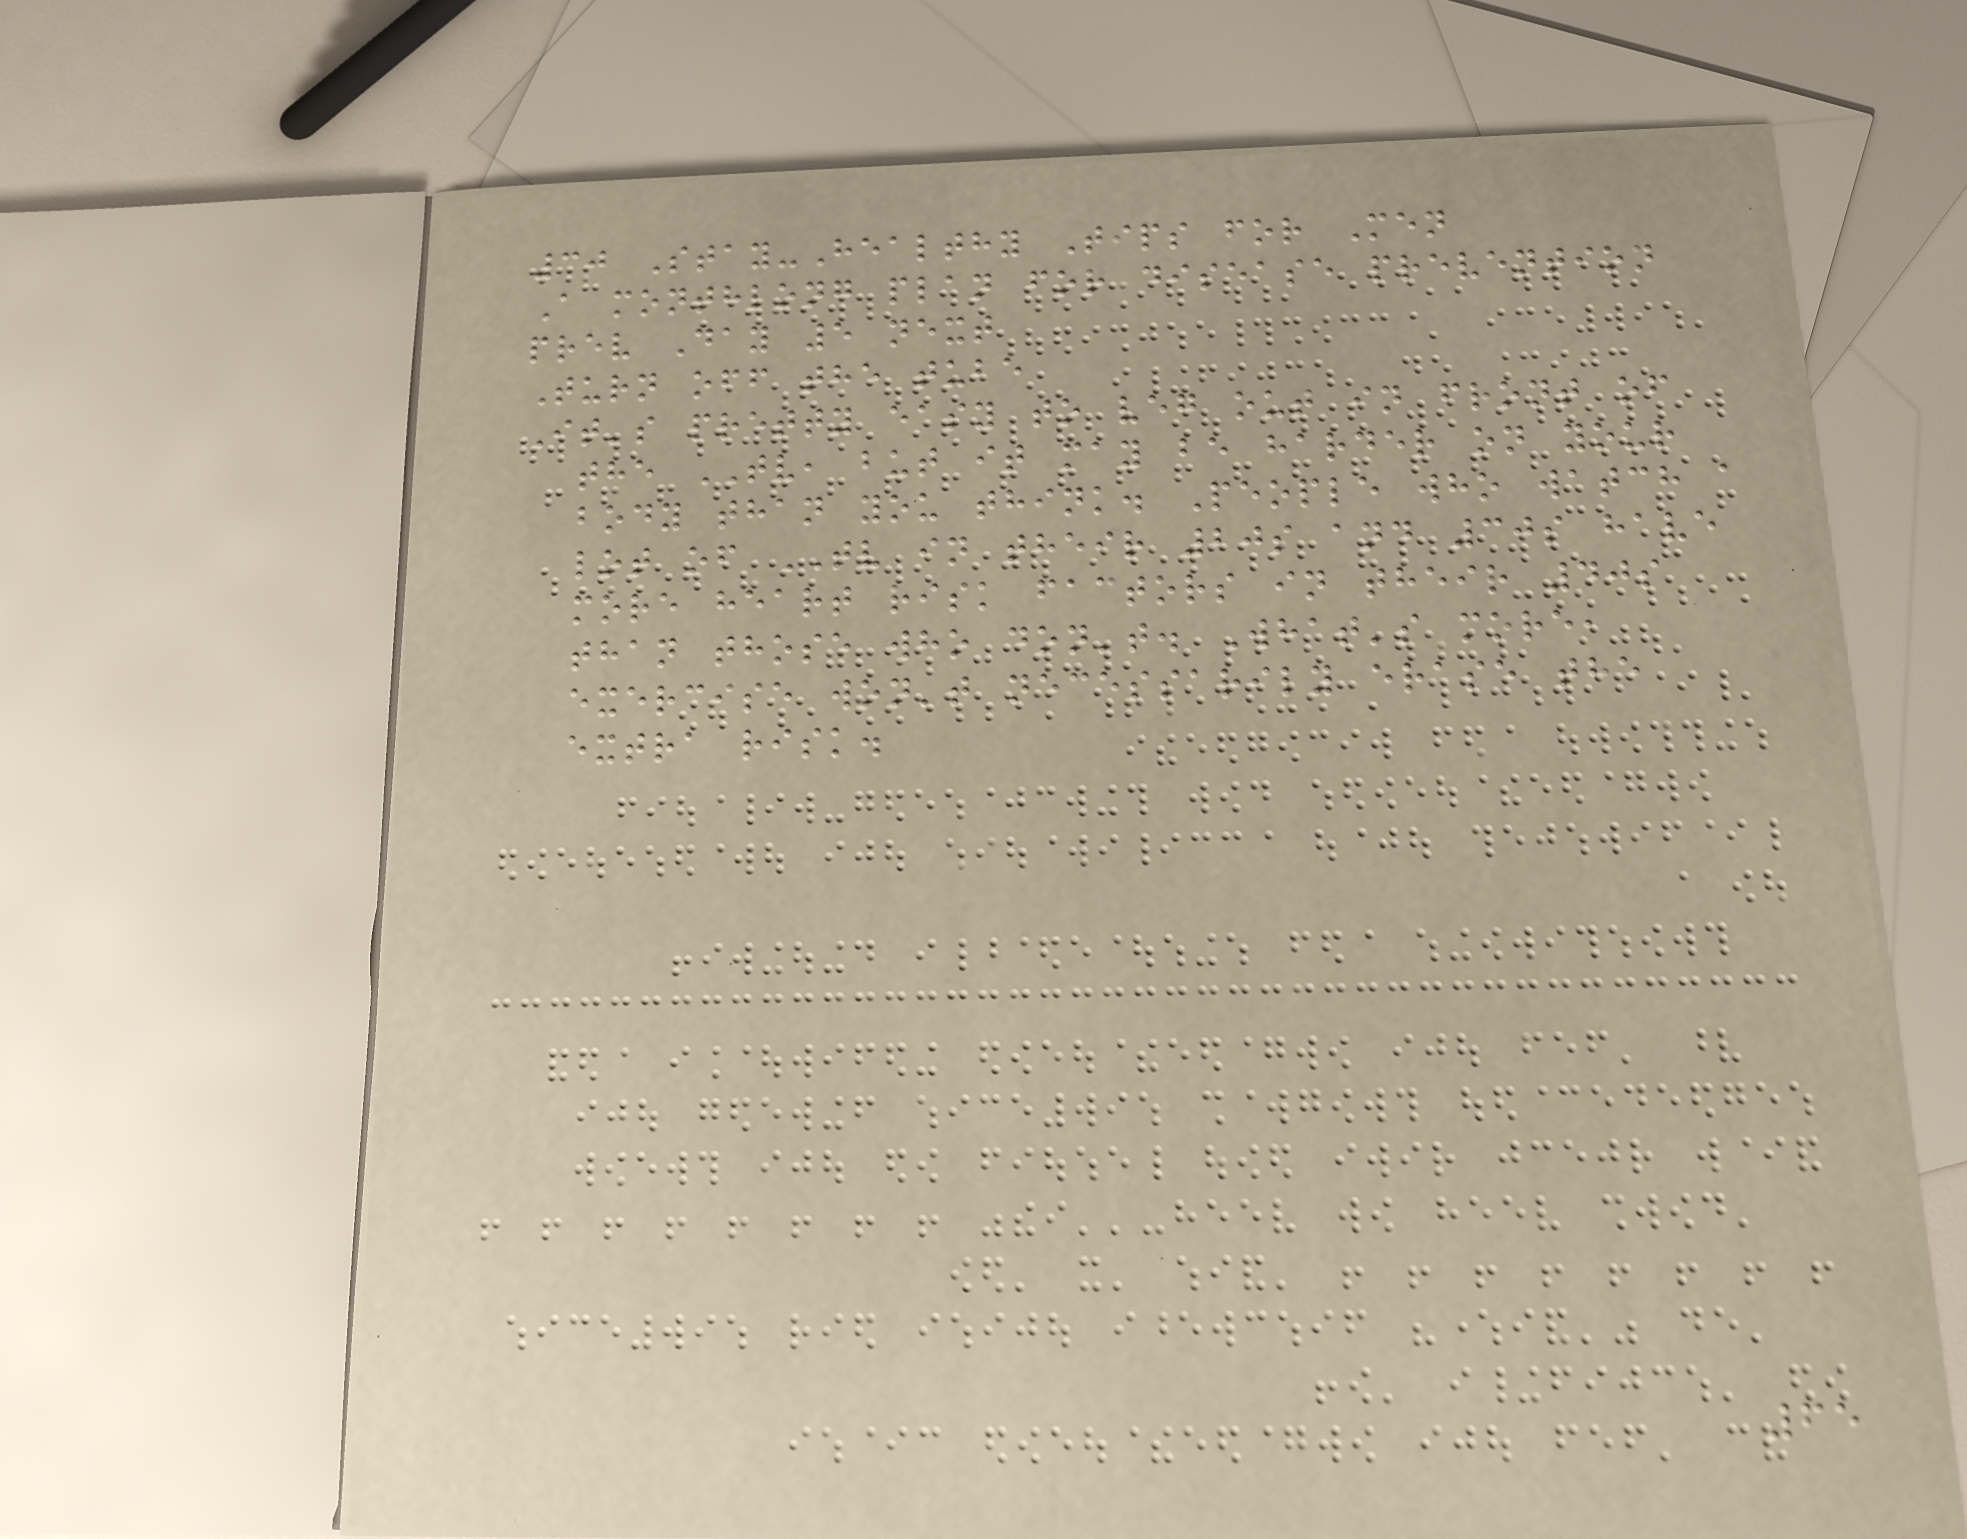30 Stay-Healthy Tips for Men
A monthlong plan for disease prevention
prev Day 5 next
Turn off the tube
It's pretty easy to veg out in front of
the TV, but it may be harder on your
body than you think. People who watch a
lot of TV in their 20s and 30s have
more heart risk factors in their 40s
than those who don't. What's more,
exercise won't necessarily erase the
extra risk.
65
